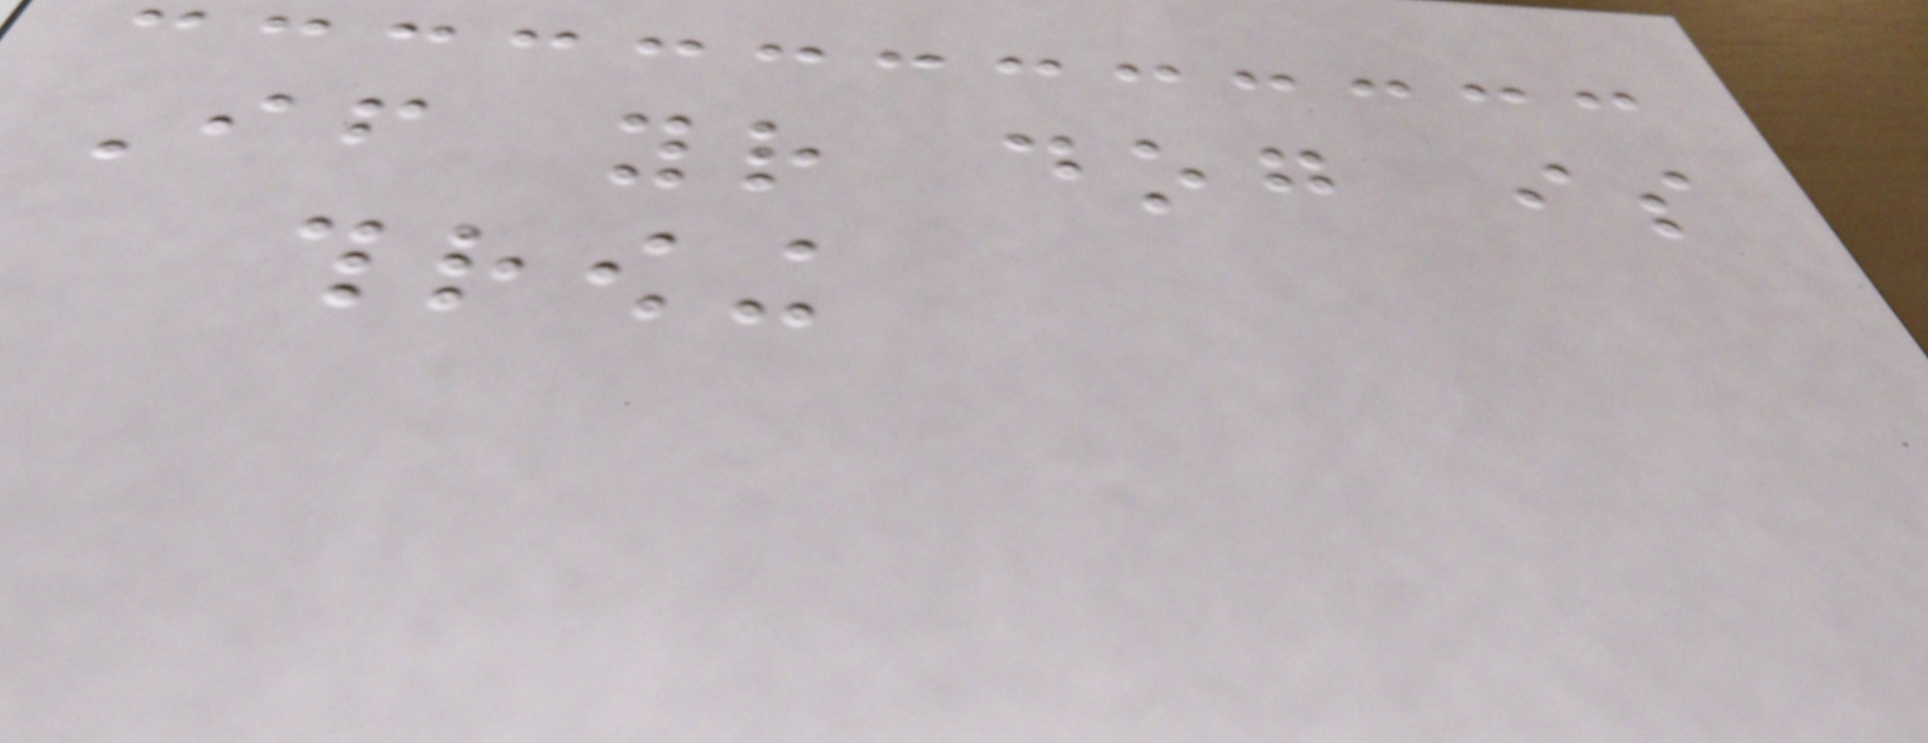If your dog is
throwing
